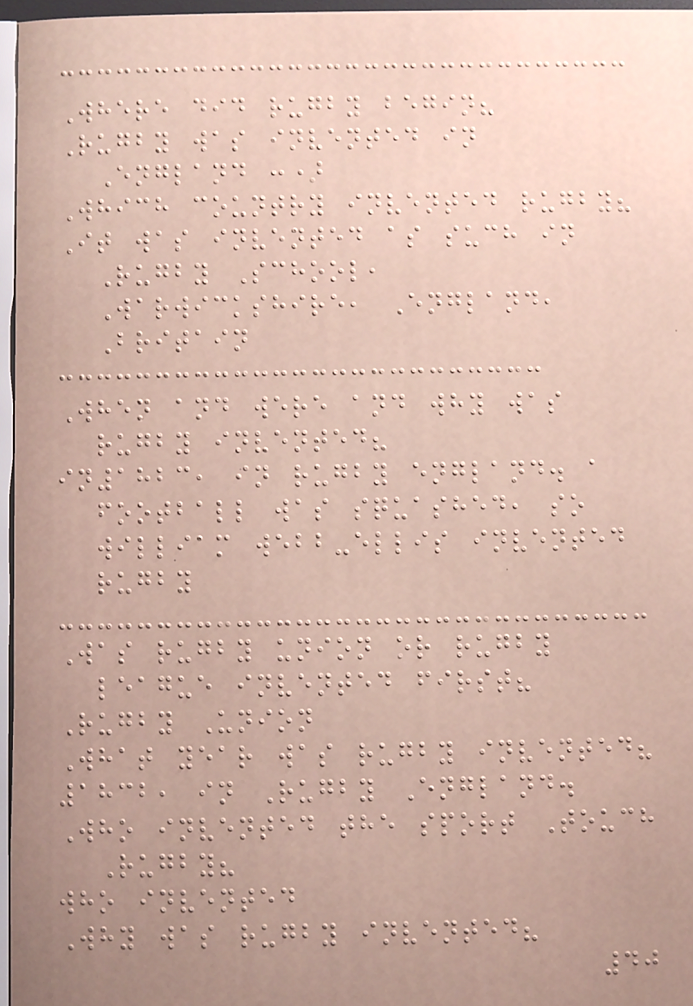Where did rugby begin?
Rugby was invented in
England :)
Which country invented rugby?
It was invented as such in
Rugby School,
Warwickshire, England,
Britain
When and were and why was
rugby invented?
in1823, in rugby england. a
football was squashed, so
william webb-ellis invented
rugby
Was rugby union or rugby
league invented first?
Rugby Union
What year was rugby invented?
1832, in Rugby England.
Who invented the sport Touch
Rugby?
who invented
Why was rugby invented?
40
